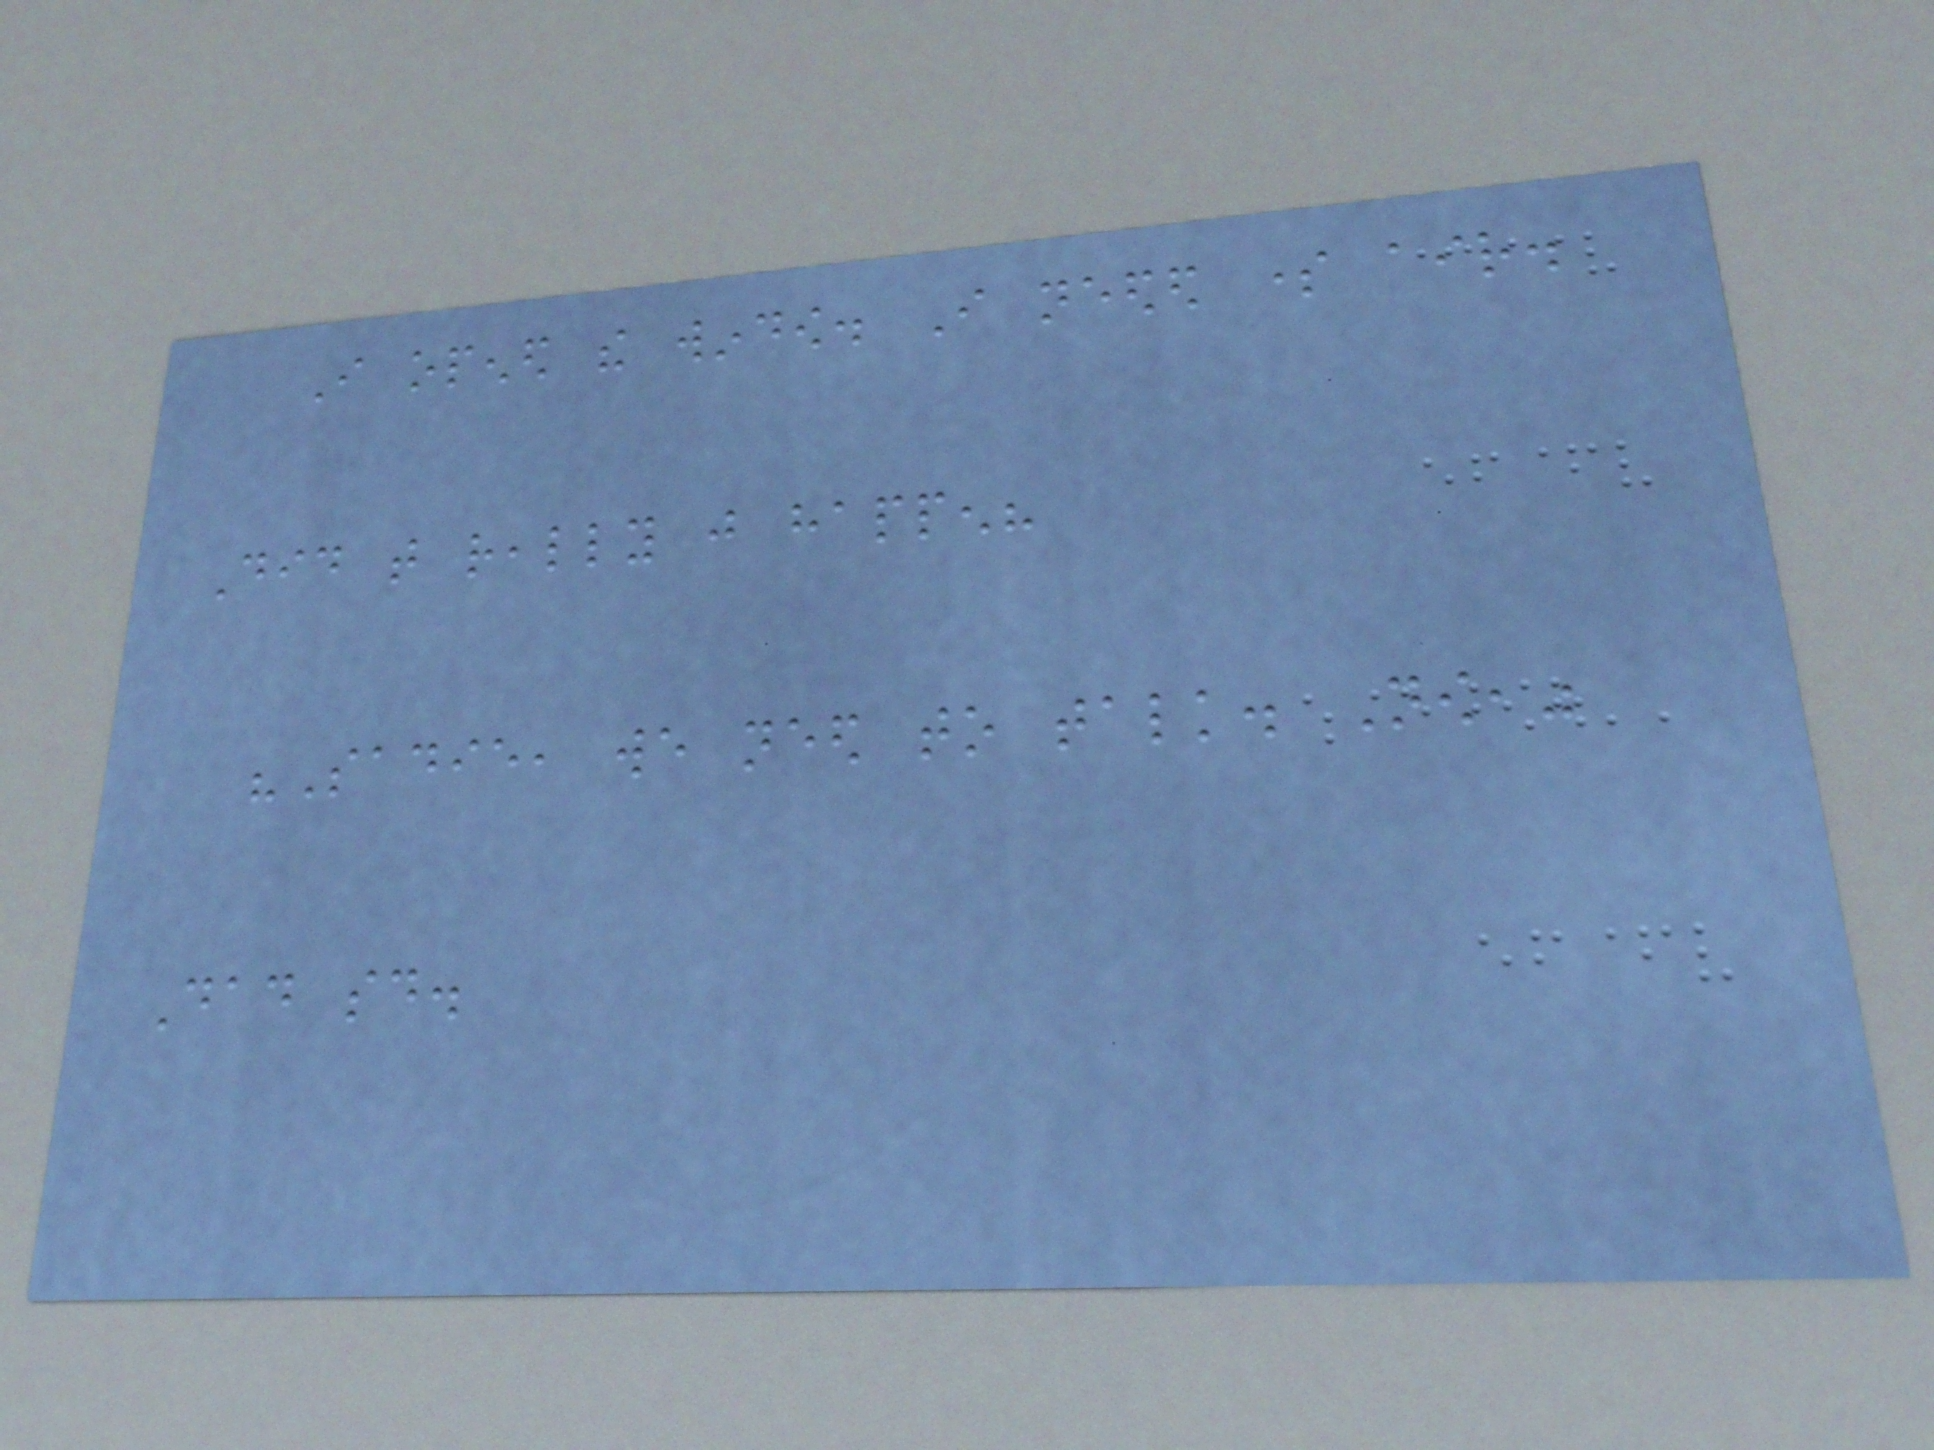I opened the window. I needed some air.
Did that really just happen?
"Sadie, we need to talk. Now,"
Dad said.
